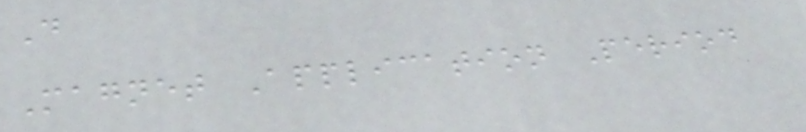D
Magnet Application Period
